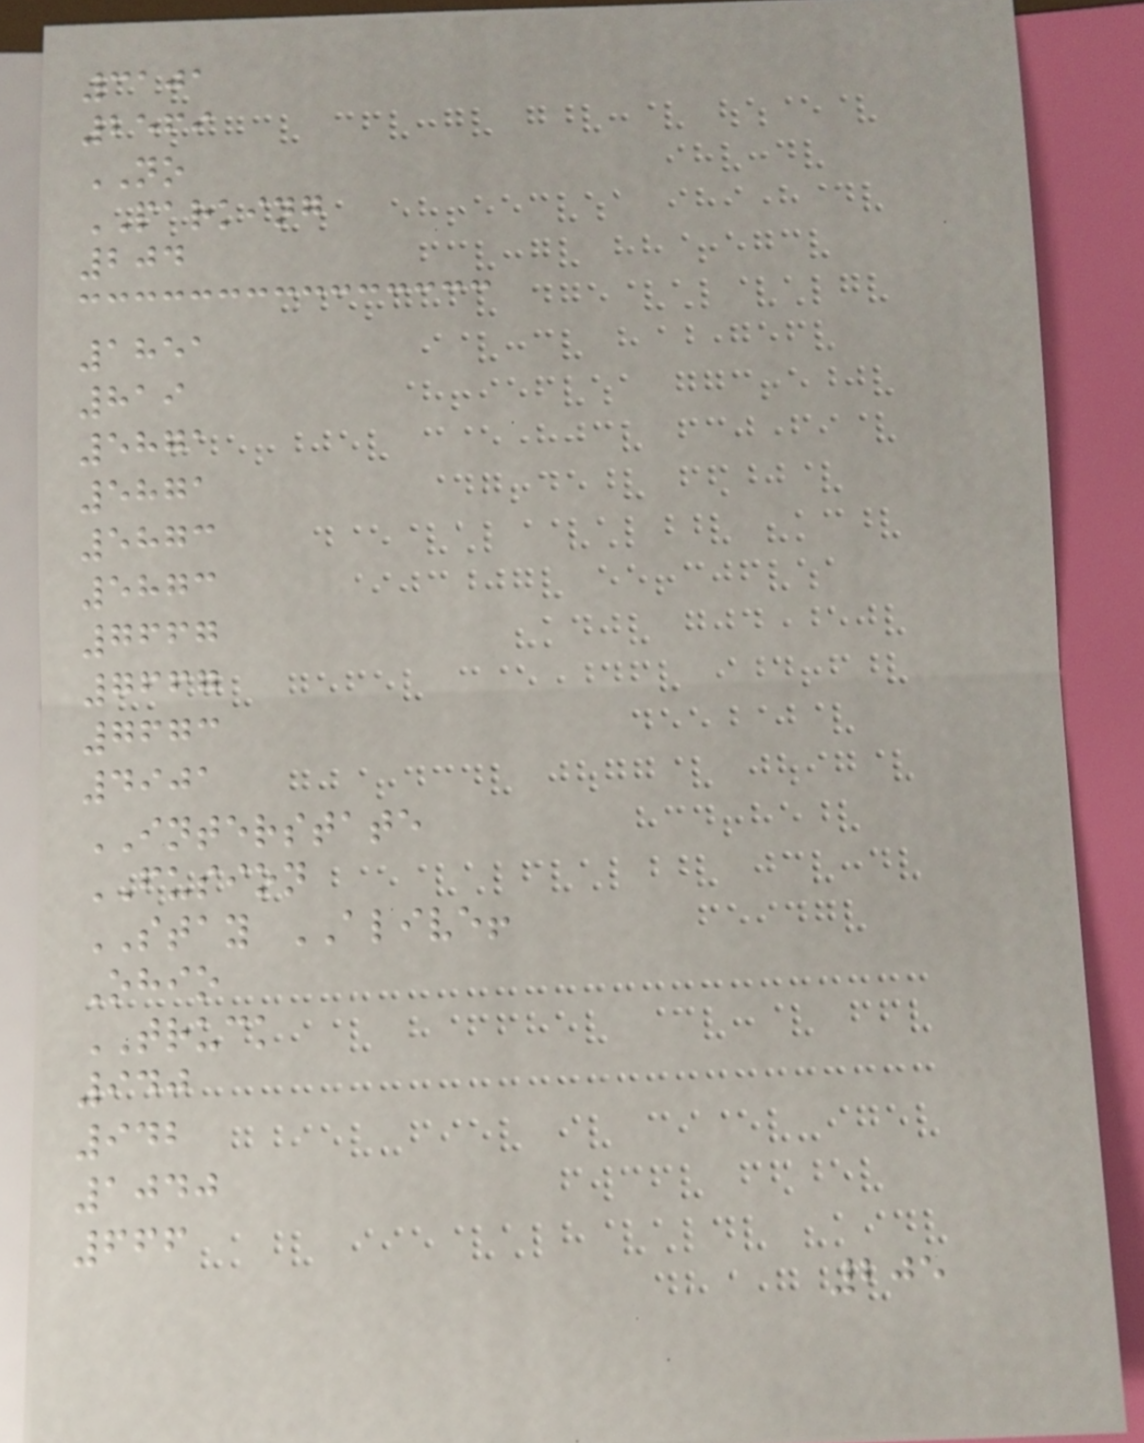3101
2569
NO
PARKING
204
1851
819
5871
5871
5873
5873
7667
7667
7673
4901
INTERSTATE
FUSION
STAY ALIVE!
Ohio
TRUCK
940
942
1040
666
205
